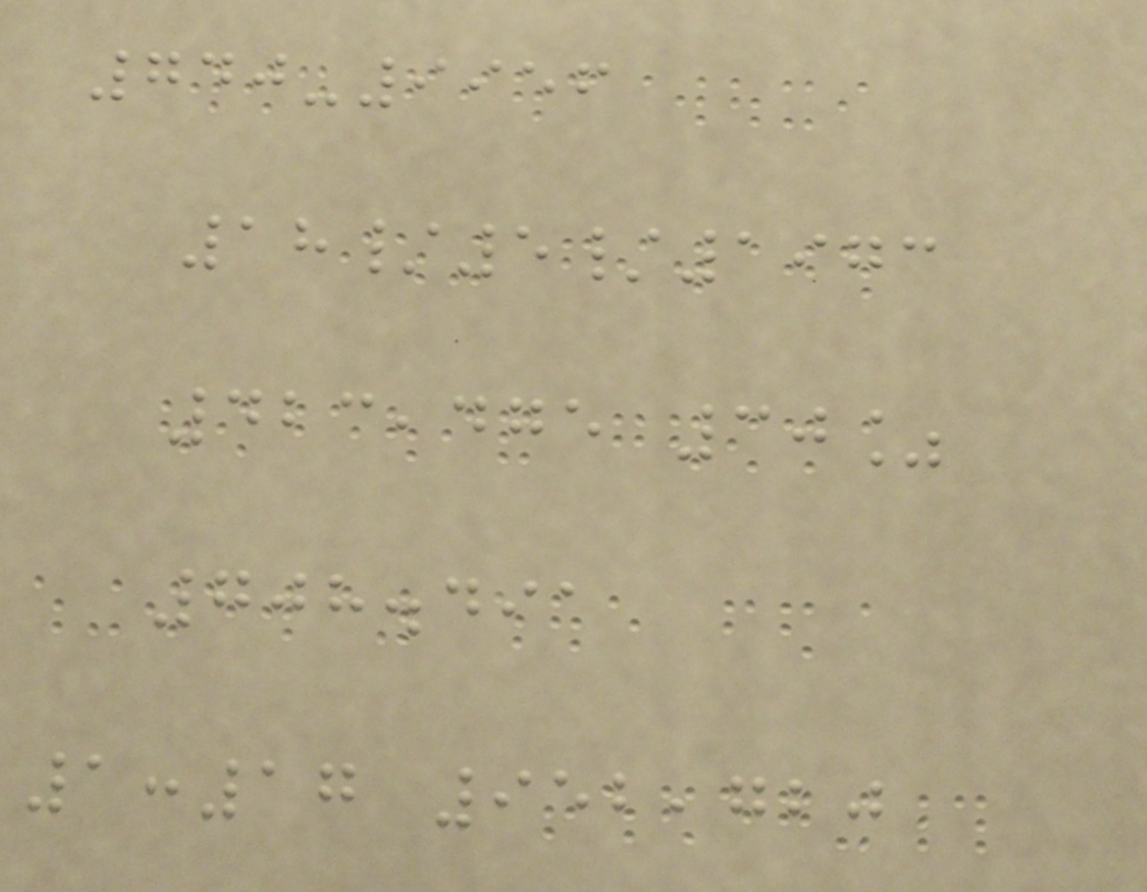740-9956
18/5/1973
423,475 30%
708.491
1:17 952,720
